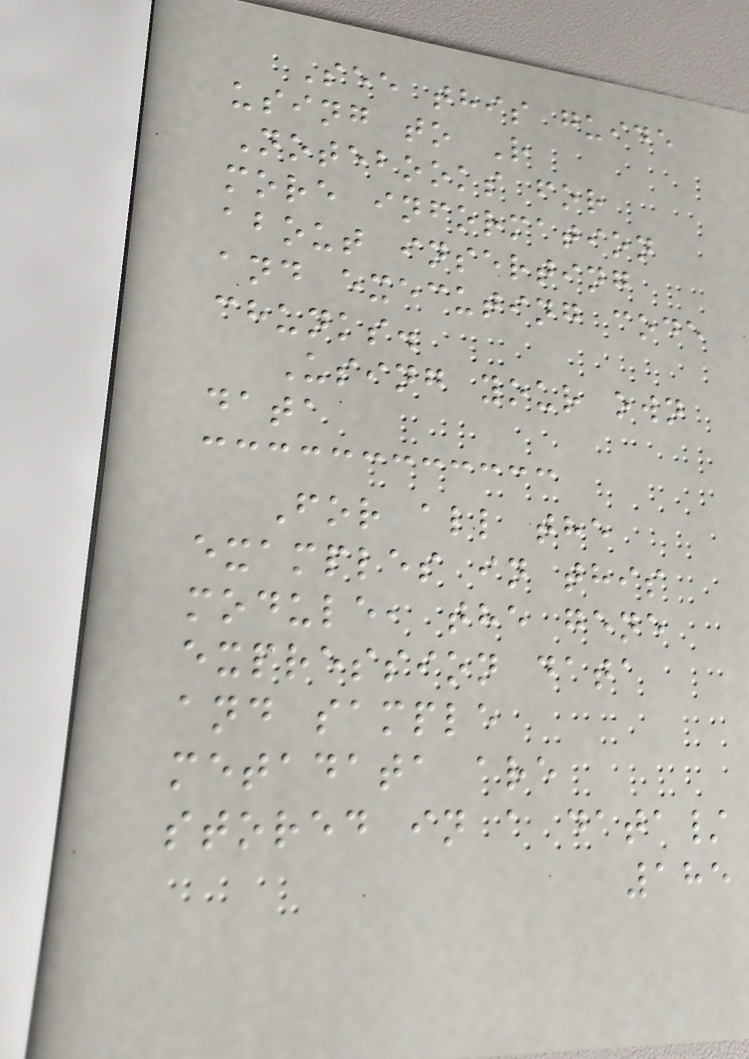See this guide
using to R
Notebooks for
more information
about inserting
and executing code
chunks.
Using your own
data
For all the
examples in this
module, the gene
expression data
and sample
metadata are
stored in a data/
185
